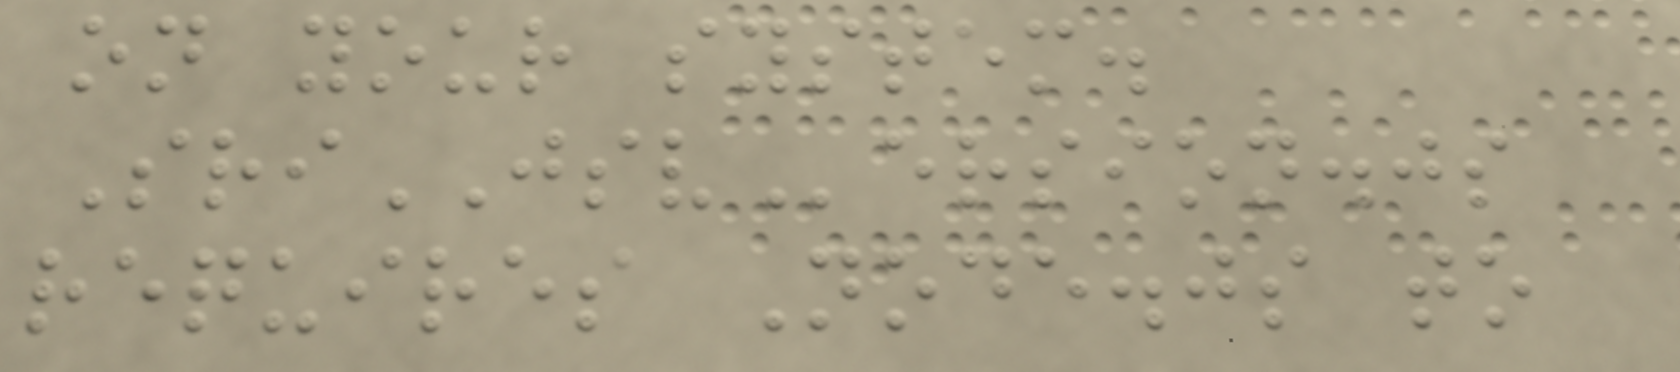on your system.
SriJSVersion.js
requires Node.js to
